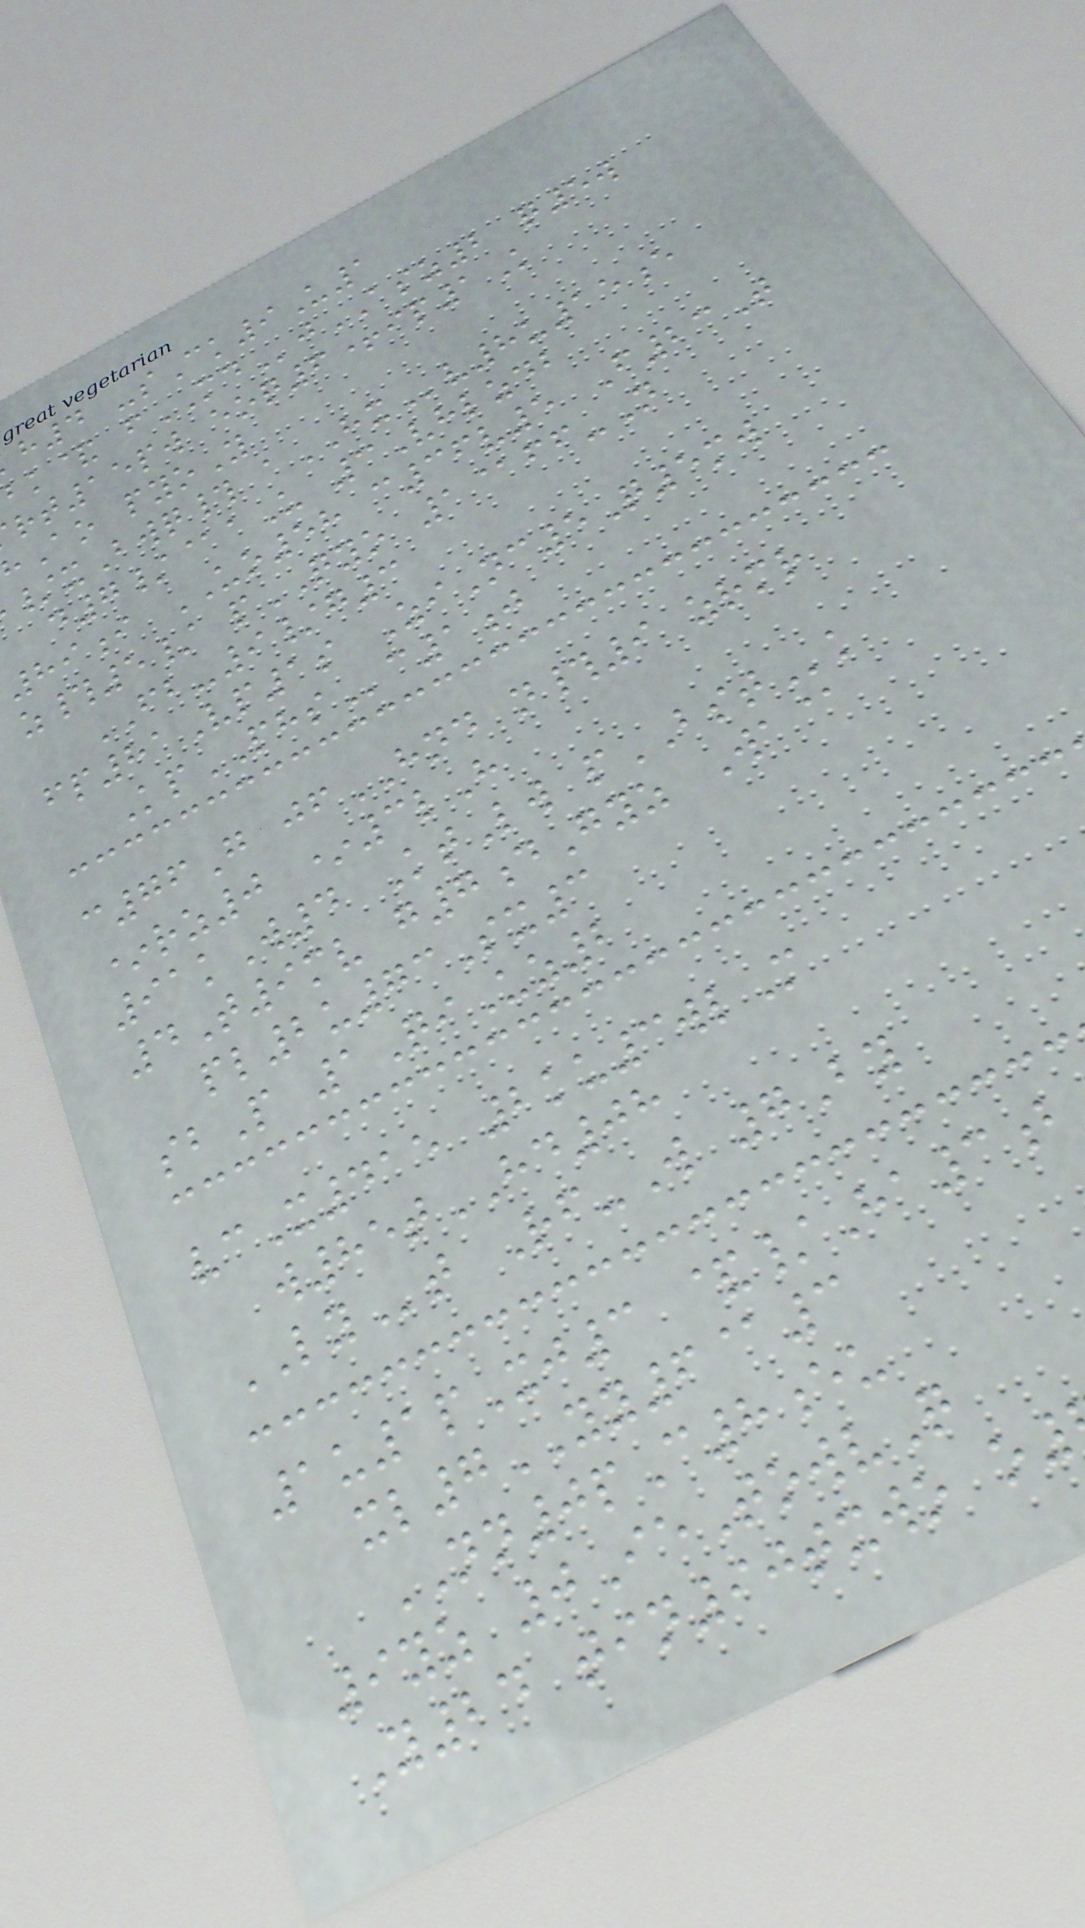h4 -sCk9U1
bk& fMDjASZ2 q5w
rt15pw eoq6+ip1K
Ao pyoY
/xBwq# aHXv8u15e
d7/@aU 3Vhlzdb
89i UO58 c36v5 F23T
z#5/ pQYO 1@ff-N
FB-9/g3
fp81Vp1s ZiNc5Q5mw
KpPHSc1j
c76G jfHND n#9 zrmr
*rz0 *3lH
91kW4 KtLw pBSTk
4T9mv g7dGyz Wa@
pl2u73Sx3
sbP 1QiUz2
vcX415 2ku3wlM
w85tHD08
LYt Rf-W 7By
1u1pXj3 &/Ha3b
xl7YY6@3
NN0pC8eu
9yz 0IeTowvQ
Y24 tin90txwo o
